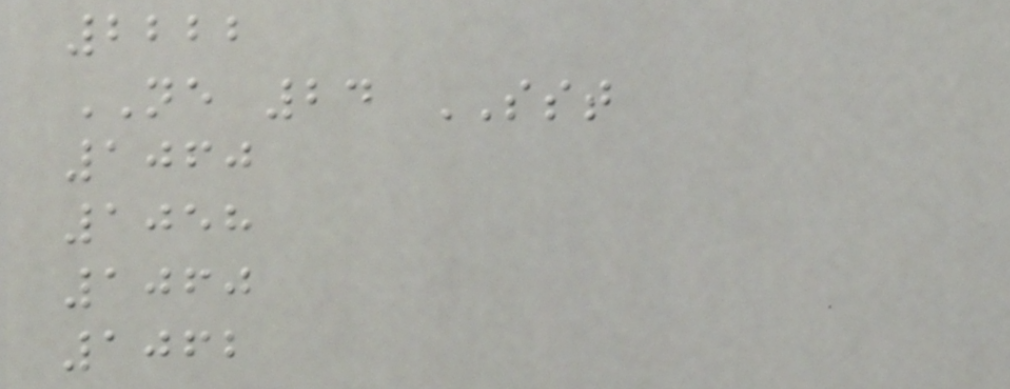2222
NE 24 SST
1060
1058
1060
1062
